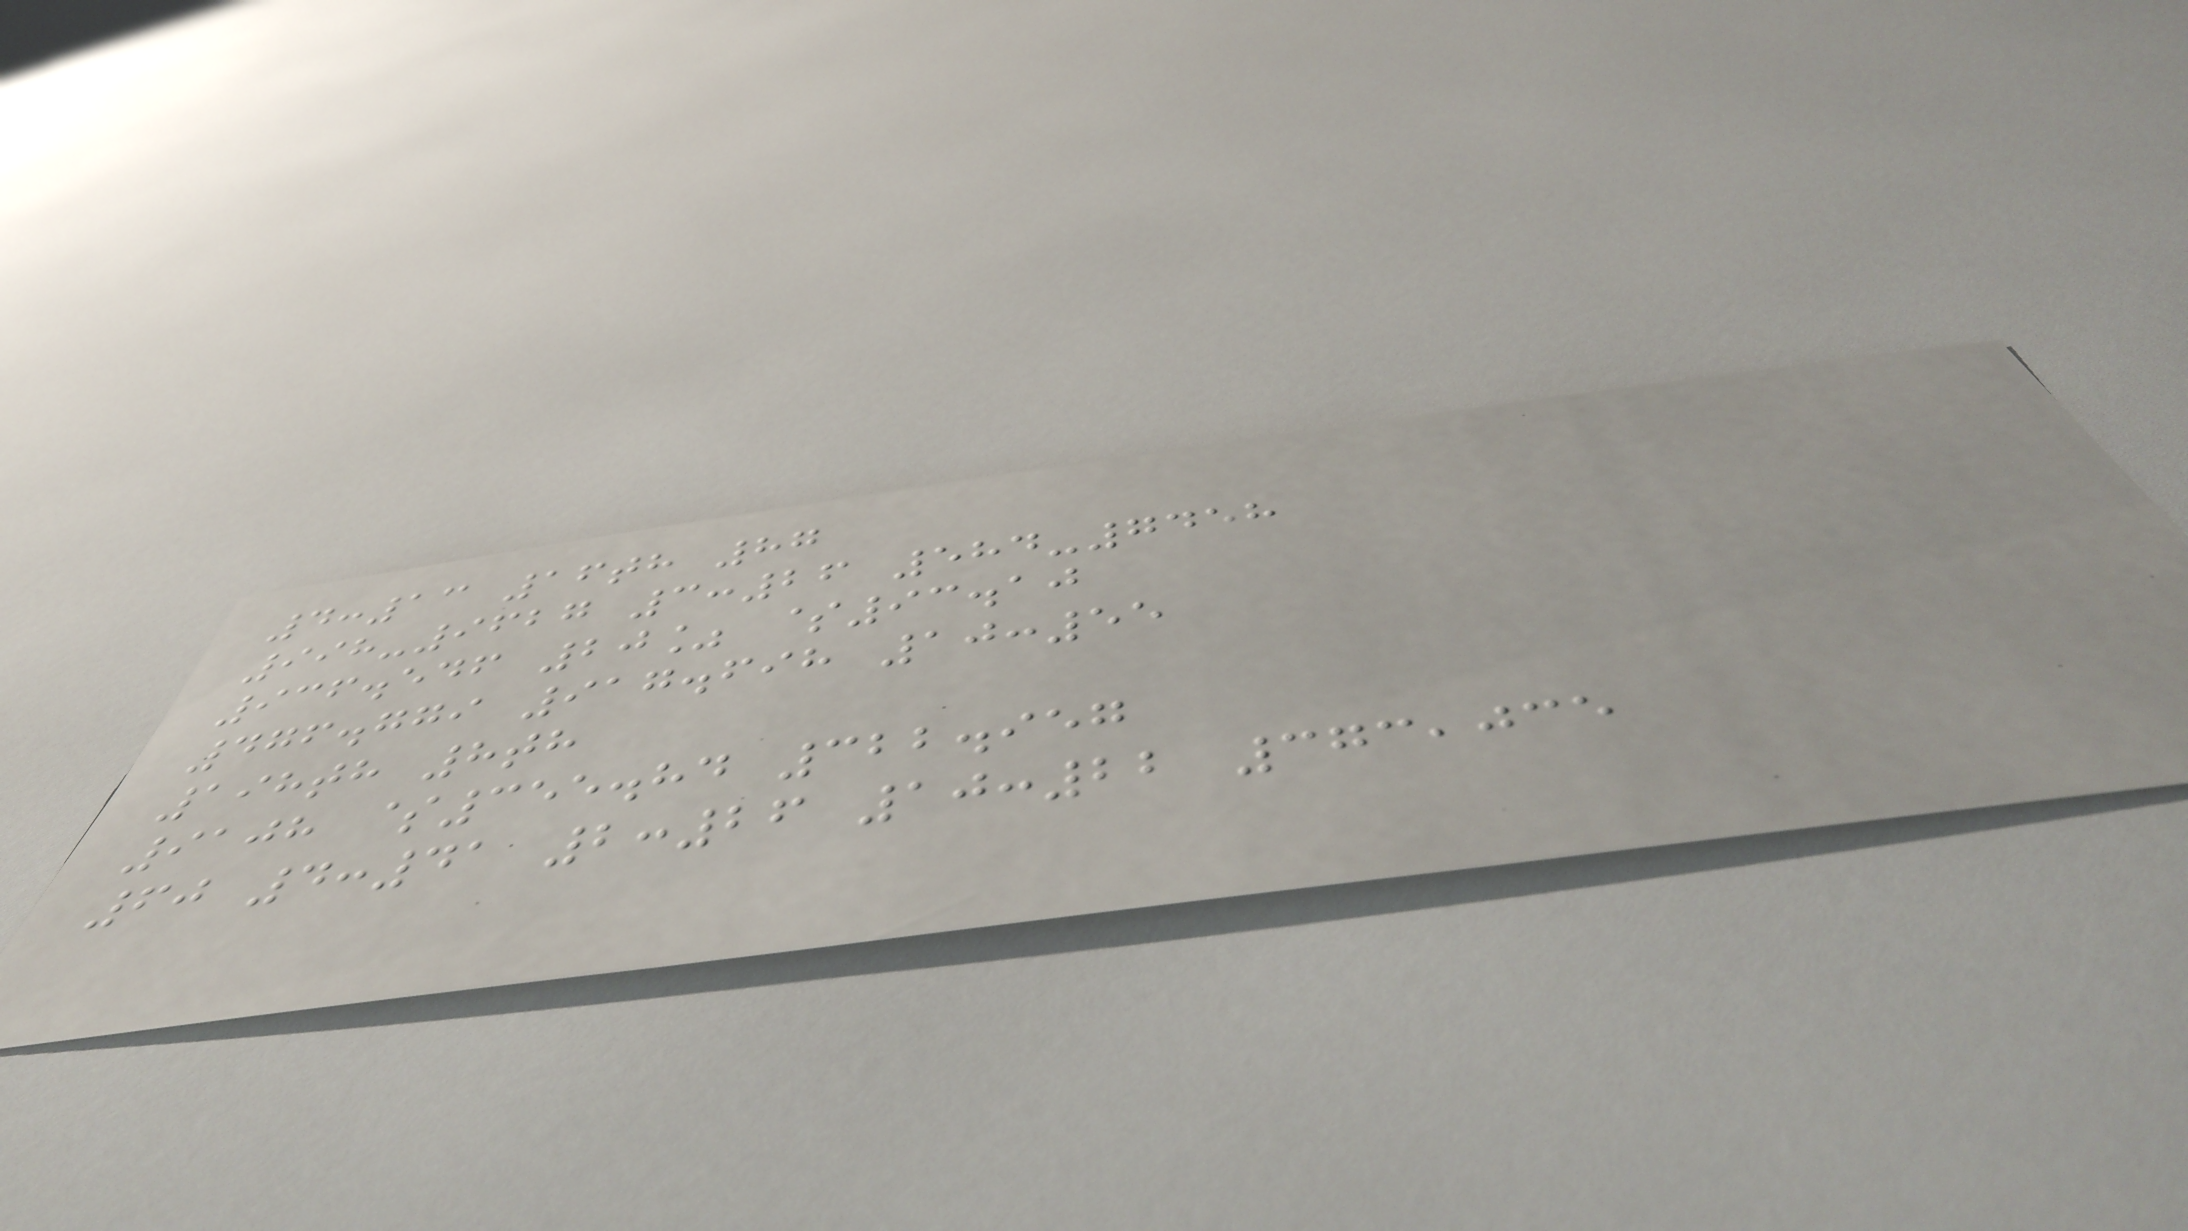4:13 16th 87
998-9627 3:26 584-7458
936.546 20% $93.10
476.779 917.698 10:55
198th 8th
9108 $355.84 322.957
60 4:41 2:26 10:22 373,035
